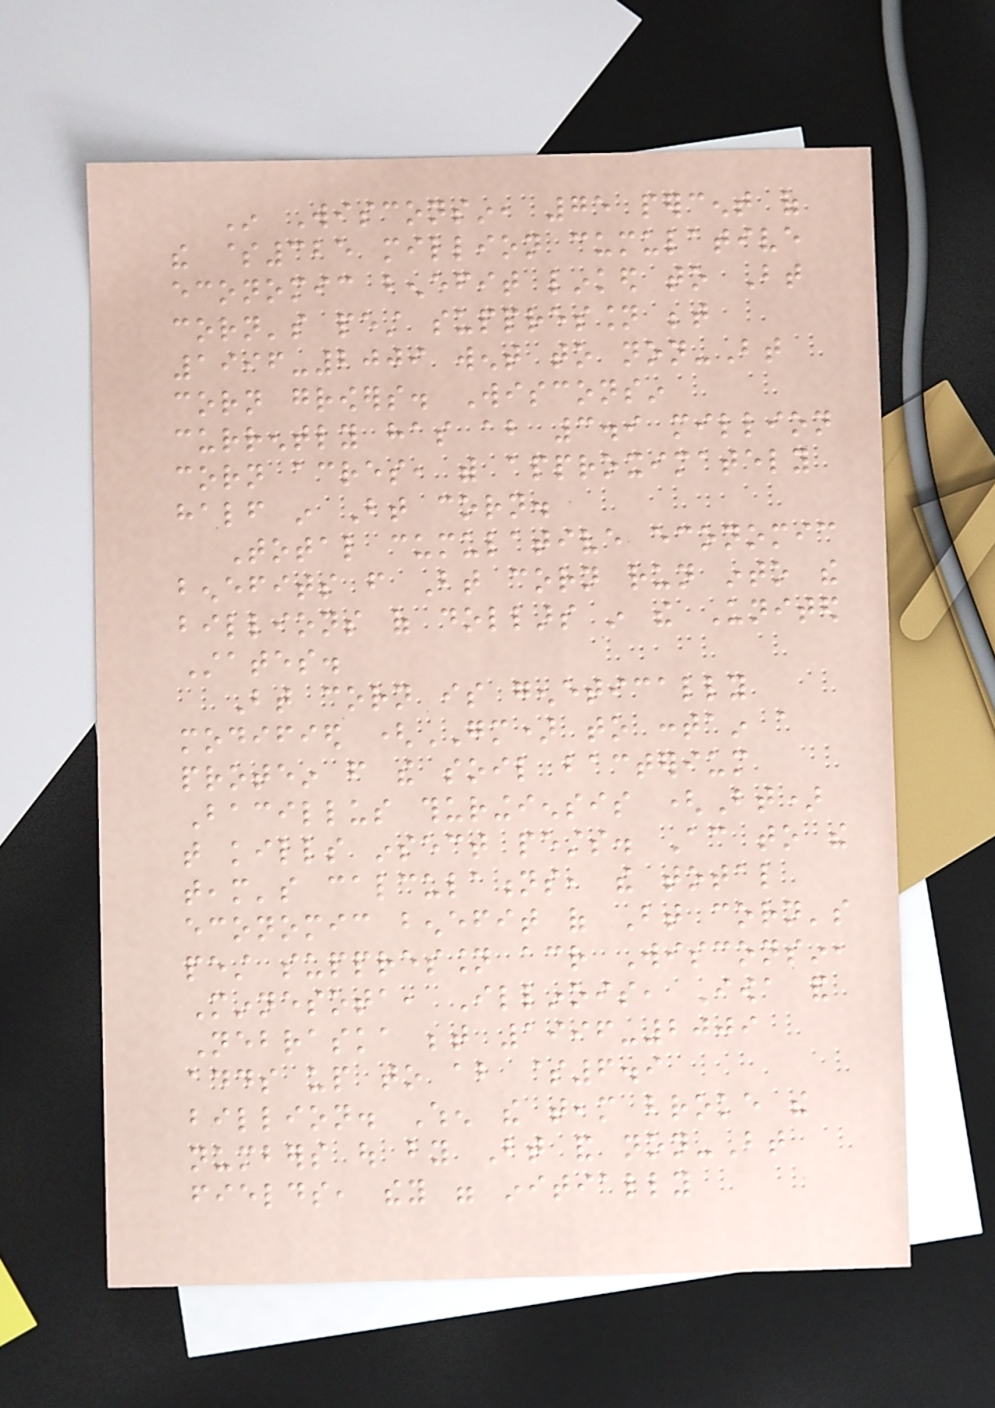In Wisconsin, 75 percent of
the $325 million cumulative
economic benefit linked to Bt
corn's pest suppression between
1996-2009 went to non-Bt
corn growers. Wisconsin
currently has about 3.9 million
corn acres, with approximately
half in Bt corn.
Total cumulative economic
benefits from Bt corn run into the
billions of dollars in the United
States.
Bt corn is genetically
modified (GM) to contain a
protein from the soil bacterium
Bacillus thuringiensis (Bt)
that kills insect pests. According to the
team's calculations, the total
economic benefit of Bt corn's
pest suppression across Wisconsin,
Minnesota, Illinois, Iowa and
Nebraska between 1996-2009
adds up to about $6.9
billion. When the team broke the
numbers out by Bt and non-Bt
fields, they were initially
